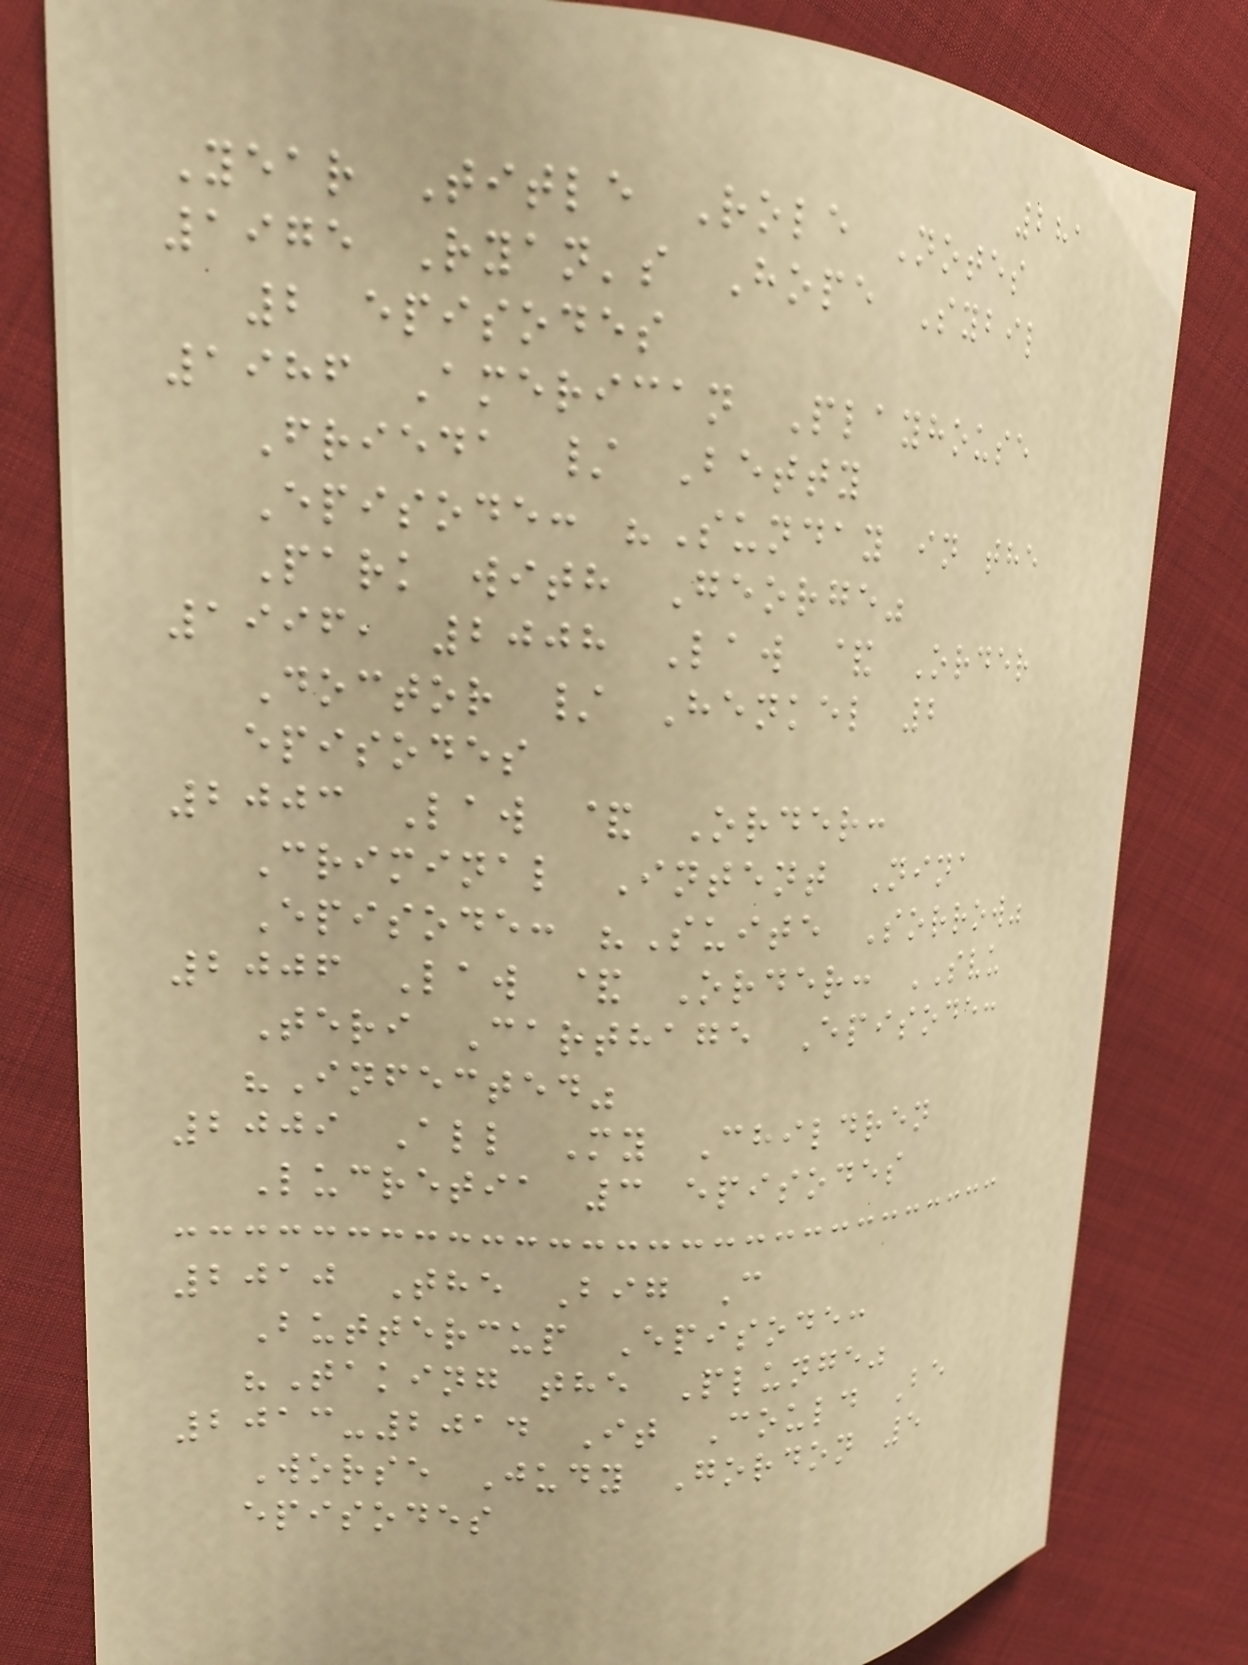281
Year Title Role Notes
1975 Ryan's Hope Sybil
2 episodes
1986 American Playhouse
Frieda / Betty
Episode: "Sunday in the
Park with George"
1996, 2008 Law & Order
Doctor / Henkel 2
episodes
2003 Law & Order:
Criminal Intent Nina
Episode: "Suite Sorrow"
2006 Law & Order: SVU
Teri Carthage Episode:
"Infected"
2009 All My Children
Lucretia 3 episodes
2010 The Big C
Buttercup Episode:
"Taking the Plunge"
2013-2014 It Could Be
Worse Judy Gordon 5
episodes
